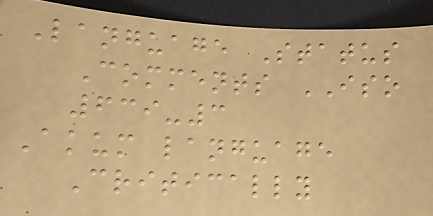Language Status
Comments ISO
639-3
Akum language
Critically
